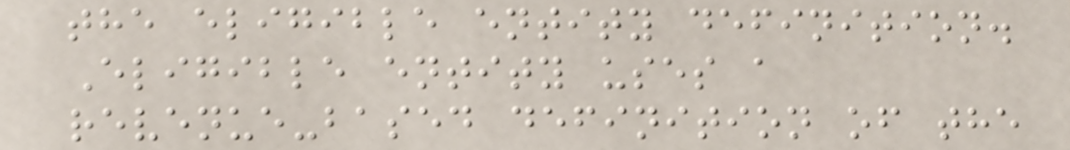the eligible entity definition.
Eligible entity uses a
revenue-based definition of the
